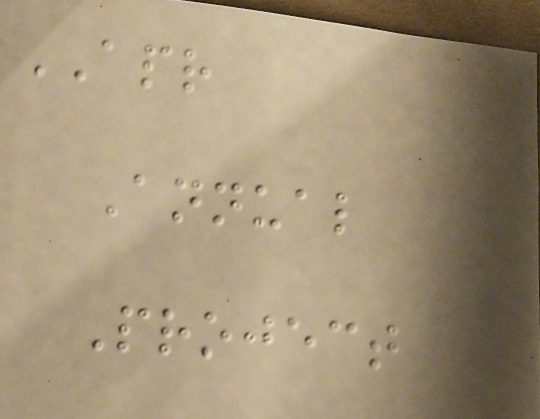APR
Annual
Project
